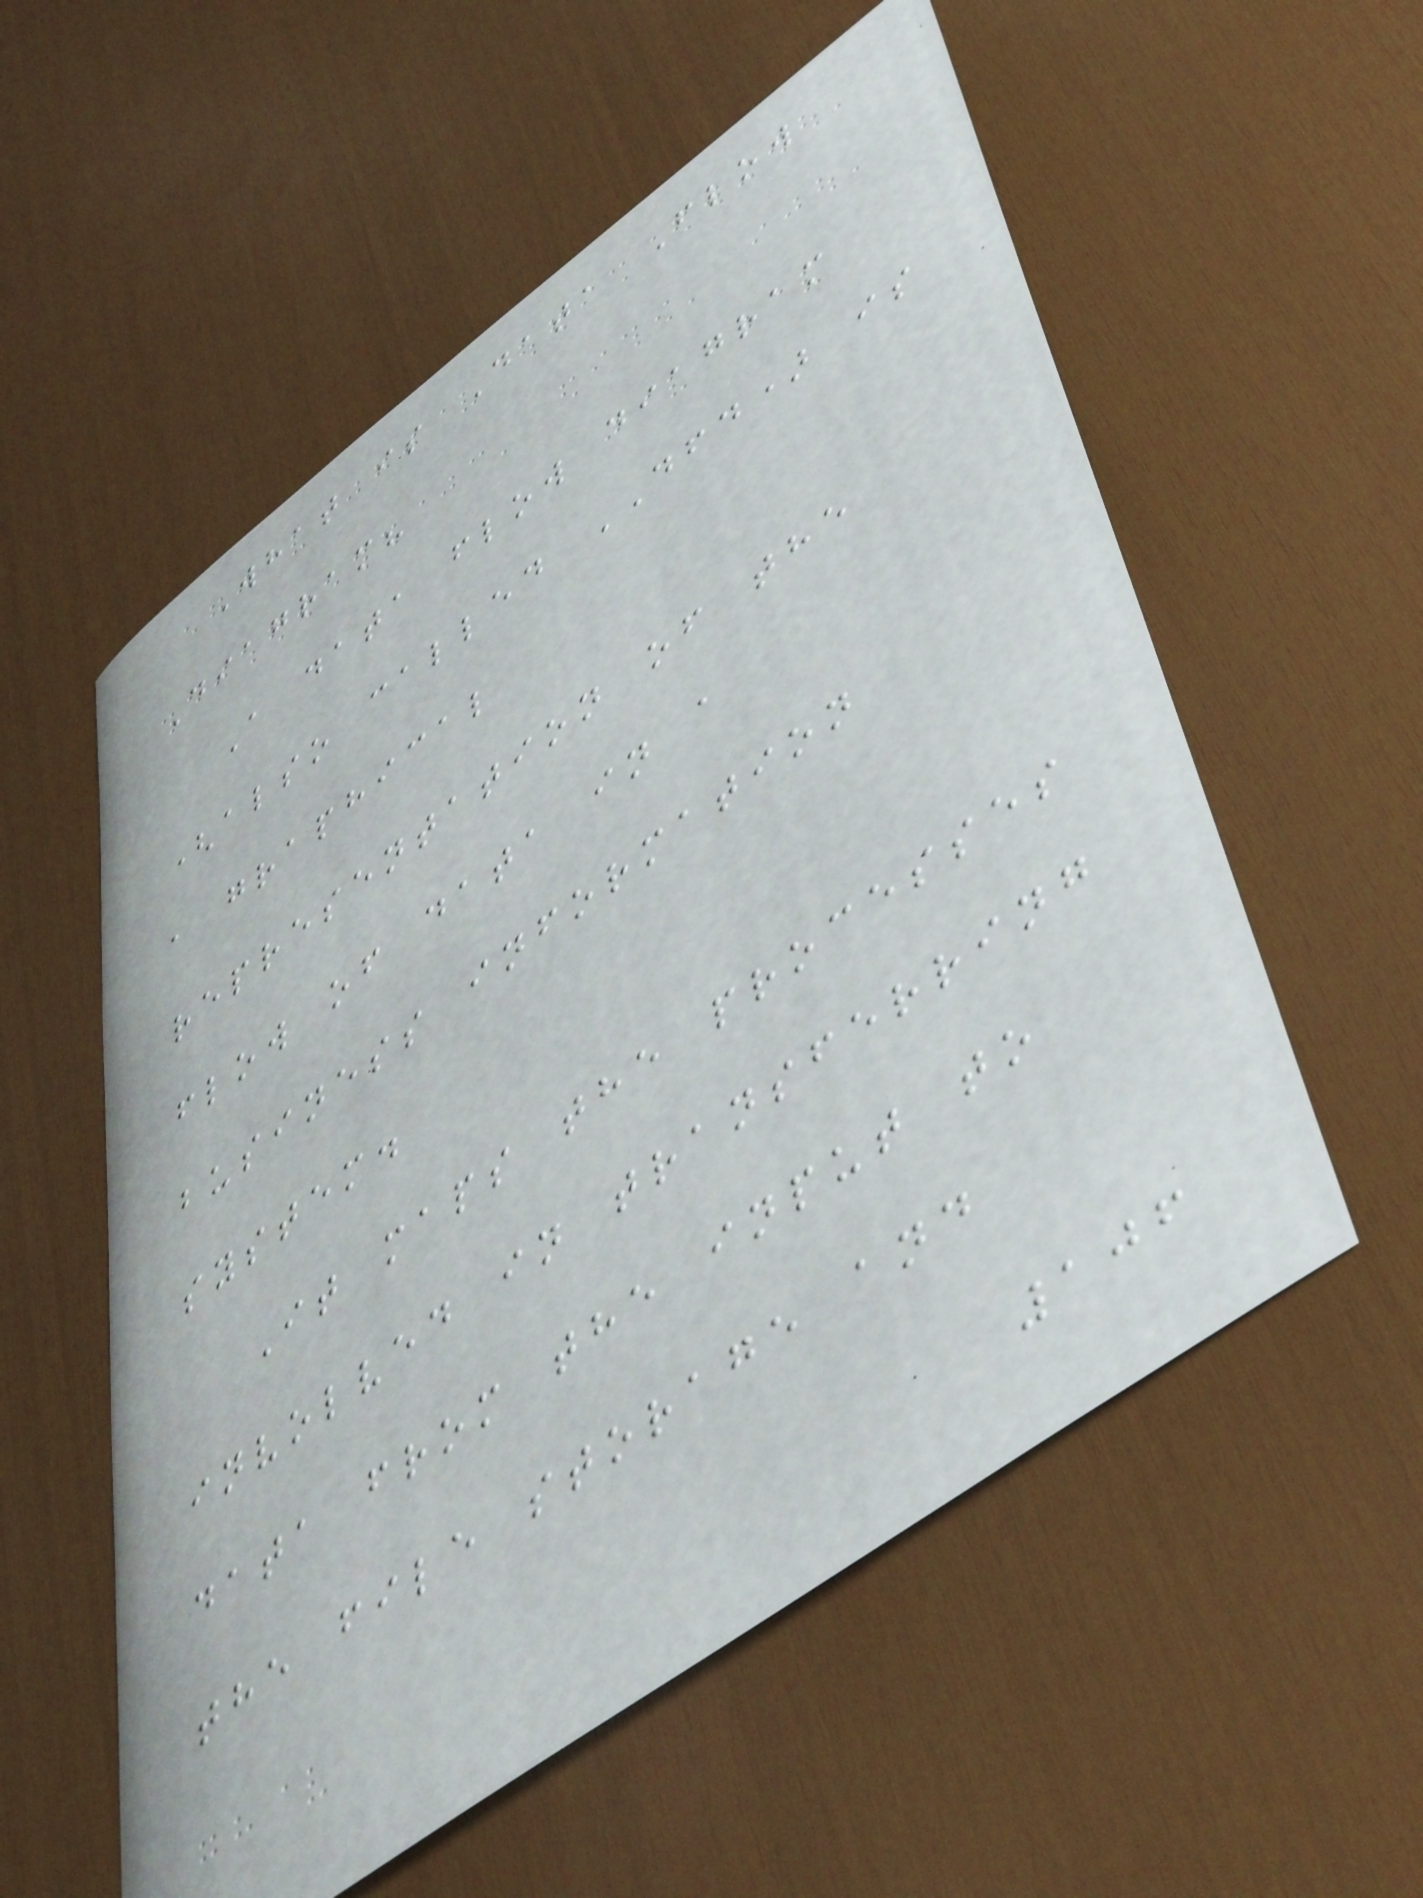What is Data Flow
Diagram?
A data flow diagram
(also called DFD) is
a graphical
representation of the
flow of data in a
business information
system.
It maps the processes
involved in transferring
data from the input to
the file storage and
106
